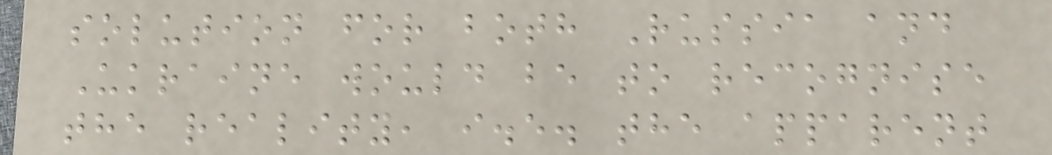solution for both Russia and
Ukraine would be to recognise
the reality, i.e. the apparent
